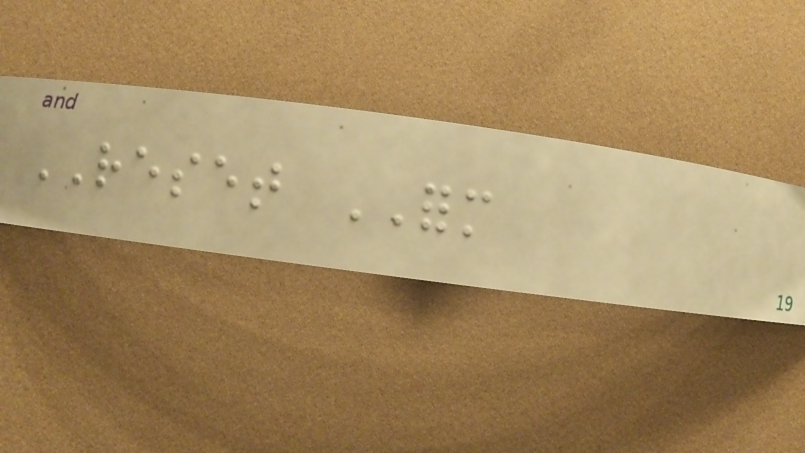RESET FORM
